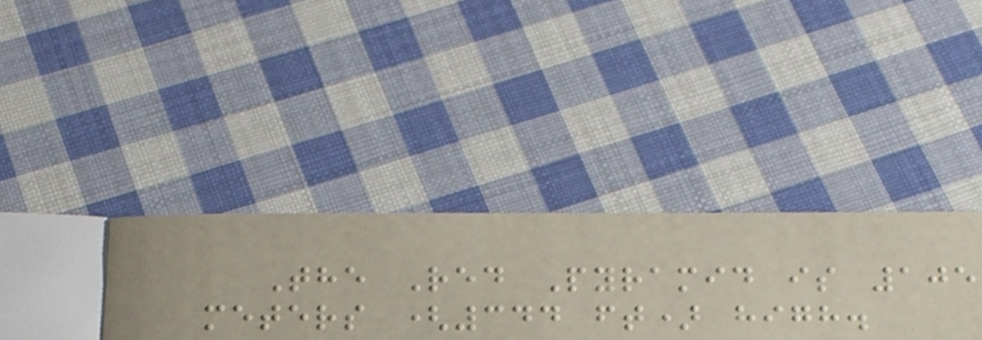The Red Pyramid is 105
meters (344 ft) high.
